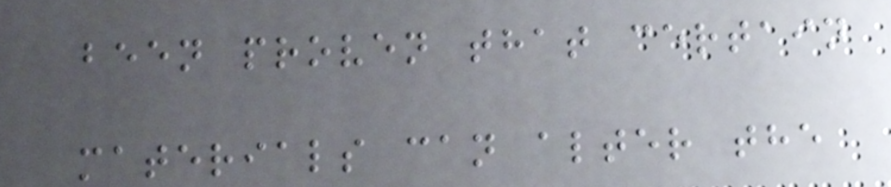been proven that certain
materials can alter the
